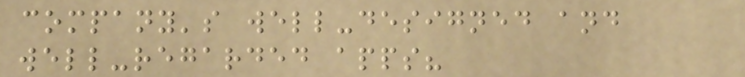company's well-designed and
well-regarded apps?
